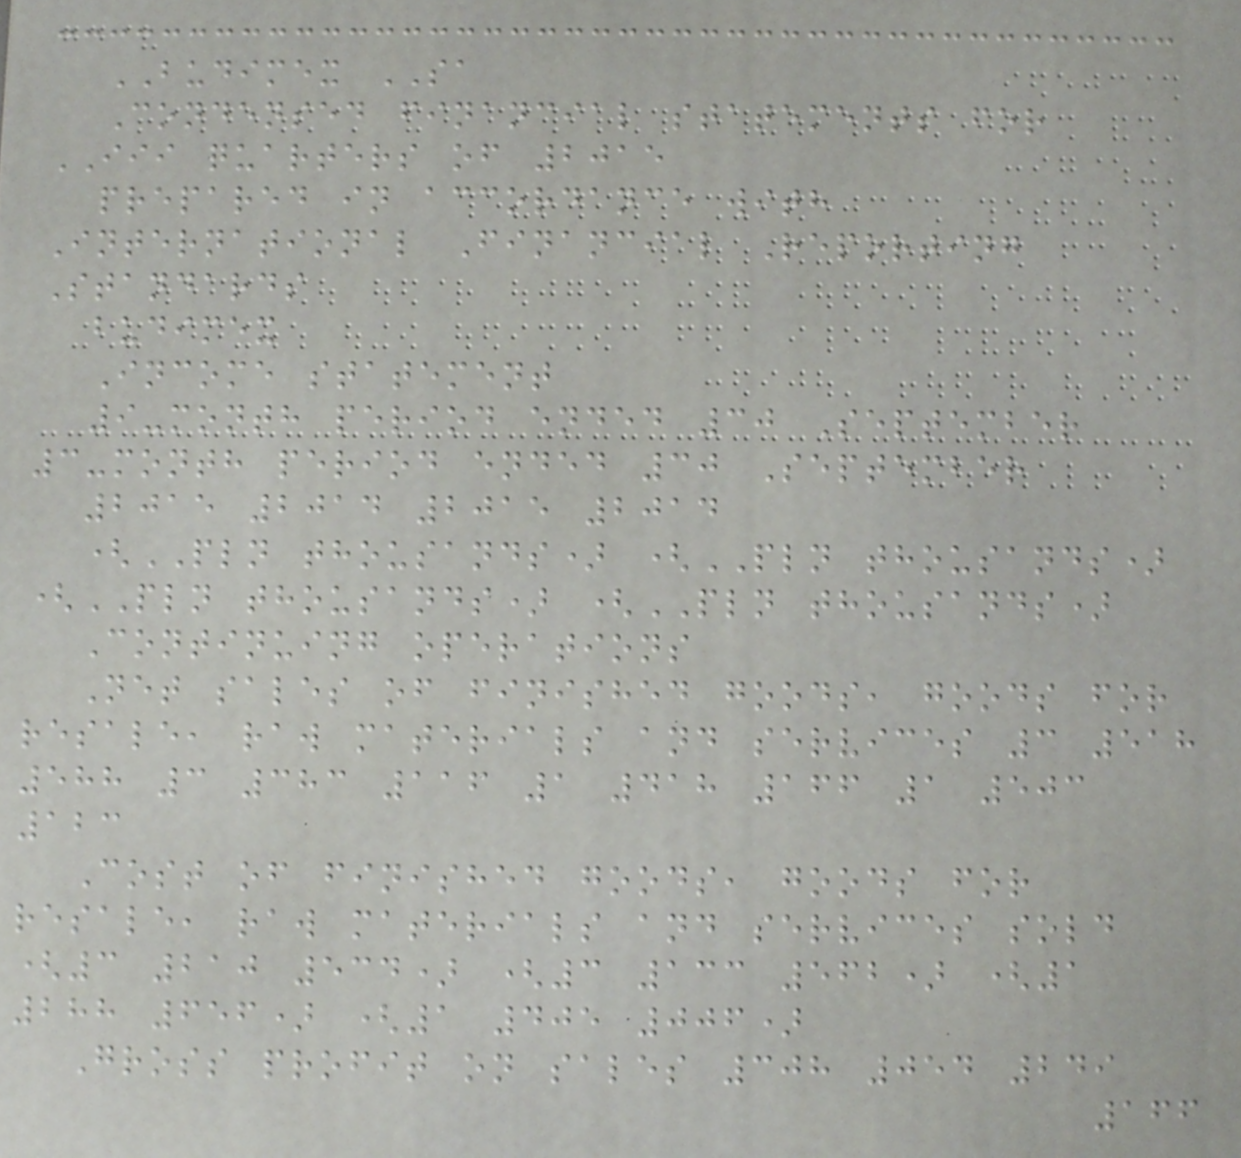BUDIMEX SA
Condensed financial statements for
III quarters of 2015
prepared in accordance with
International Financial Reporting
Standards
budimex
Income statement
9-month period ended 30 September
3-month period ended 30 September
2015 2014 2015 2014
(PLN thousands) (PLN thousands)
(PLN thousands) (PLN thousands)
Continuing operations
Net sales of finished goods, goods for
resale, raw materials and services 3 518
588 3 383 116 1 418 166 1 503
123
Cost of finished goods, goods for
resale, raw materials and services sold
(3 210 534) (3 133 562) (1
288 656) (1 405 006)
Gross profit on sales 308 054 249
166
